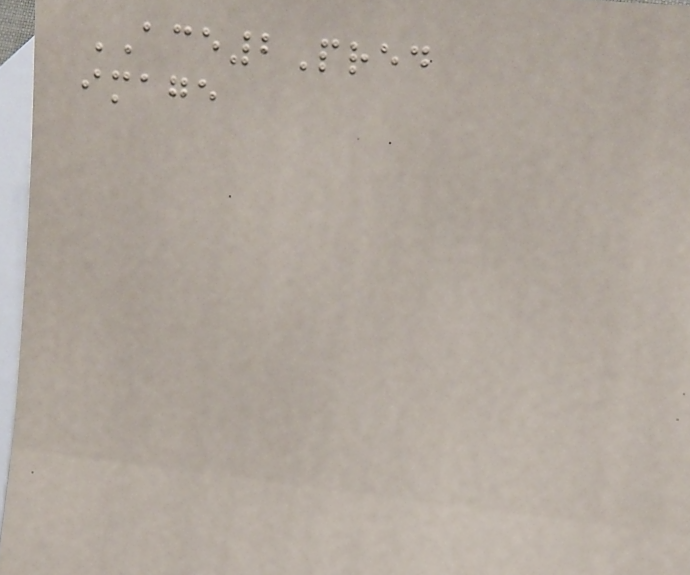ACE2Pred
image
